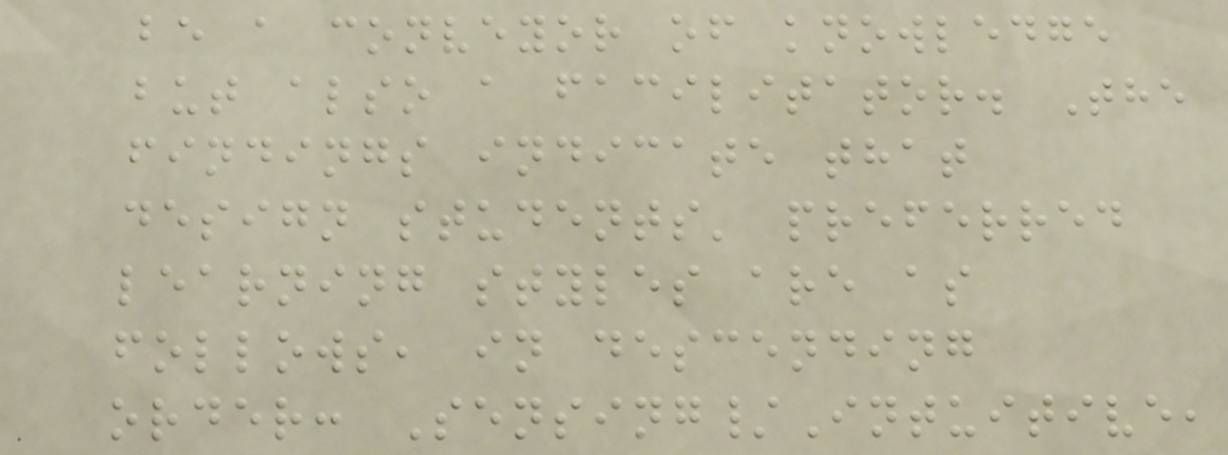be a conveyor of knowledge
but also a facilitator. The
findings indicate that
design students' preferred
learning styles are as
follows, in descending
order: Sensing/Intuitive,
